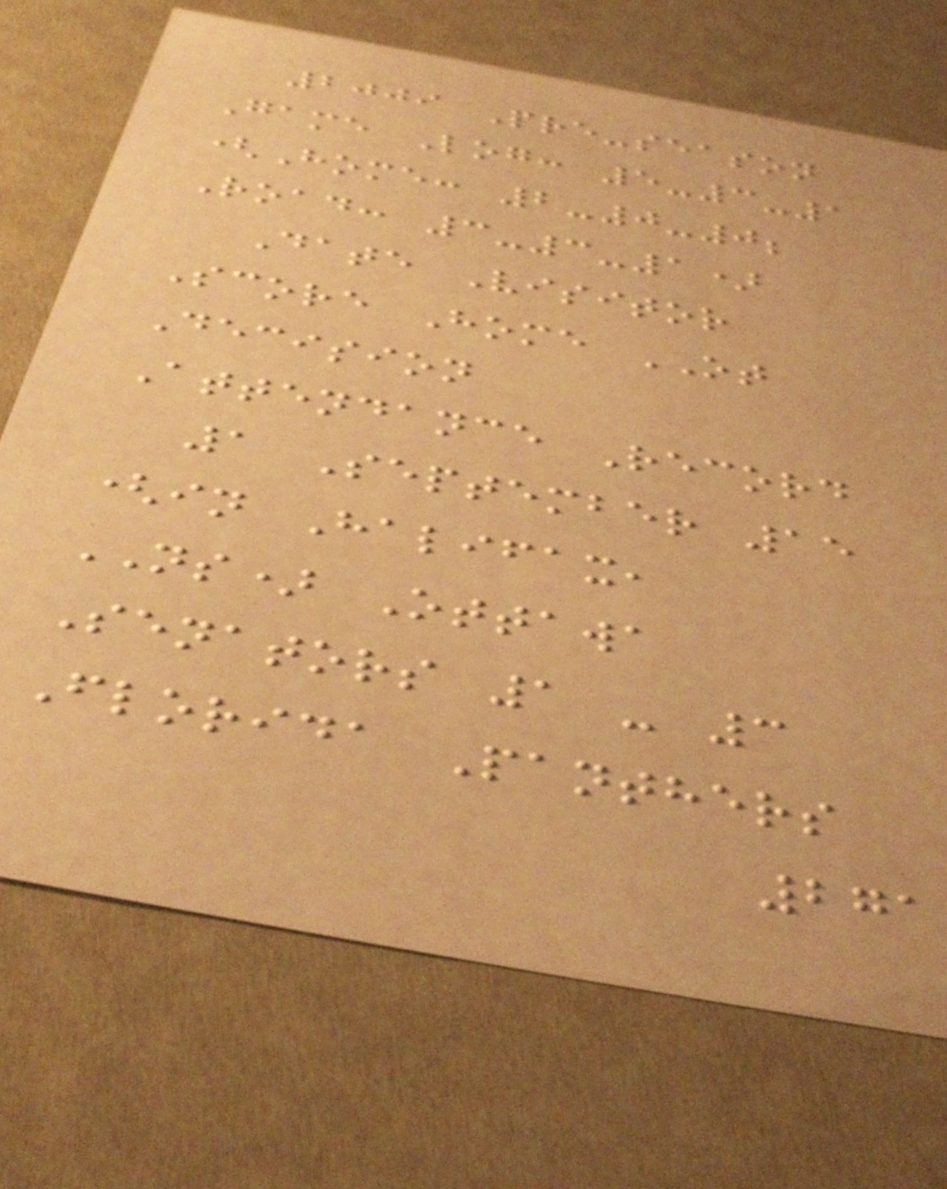2009 Pre-season
Game Log: 5-3-1
(Home: 2-0-0;
Road: 3-3-1)
Date Visitor
Score Home OT
Decision
Attendance Record
1 September 15
(in Halifax,
NS) Ottawa
Senators 1 - 3
Florida Panthers
271
